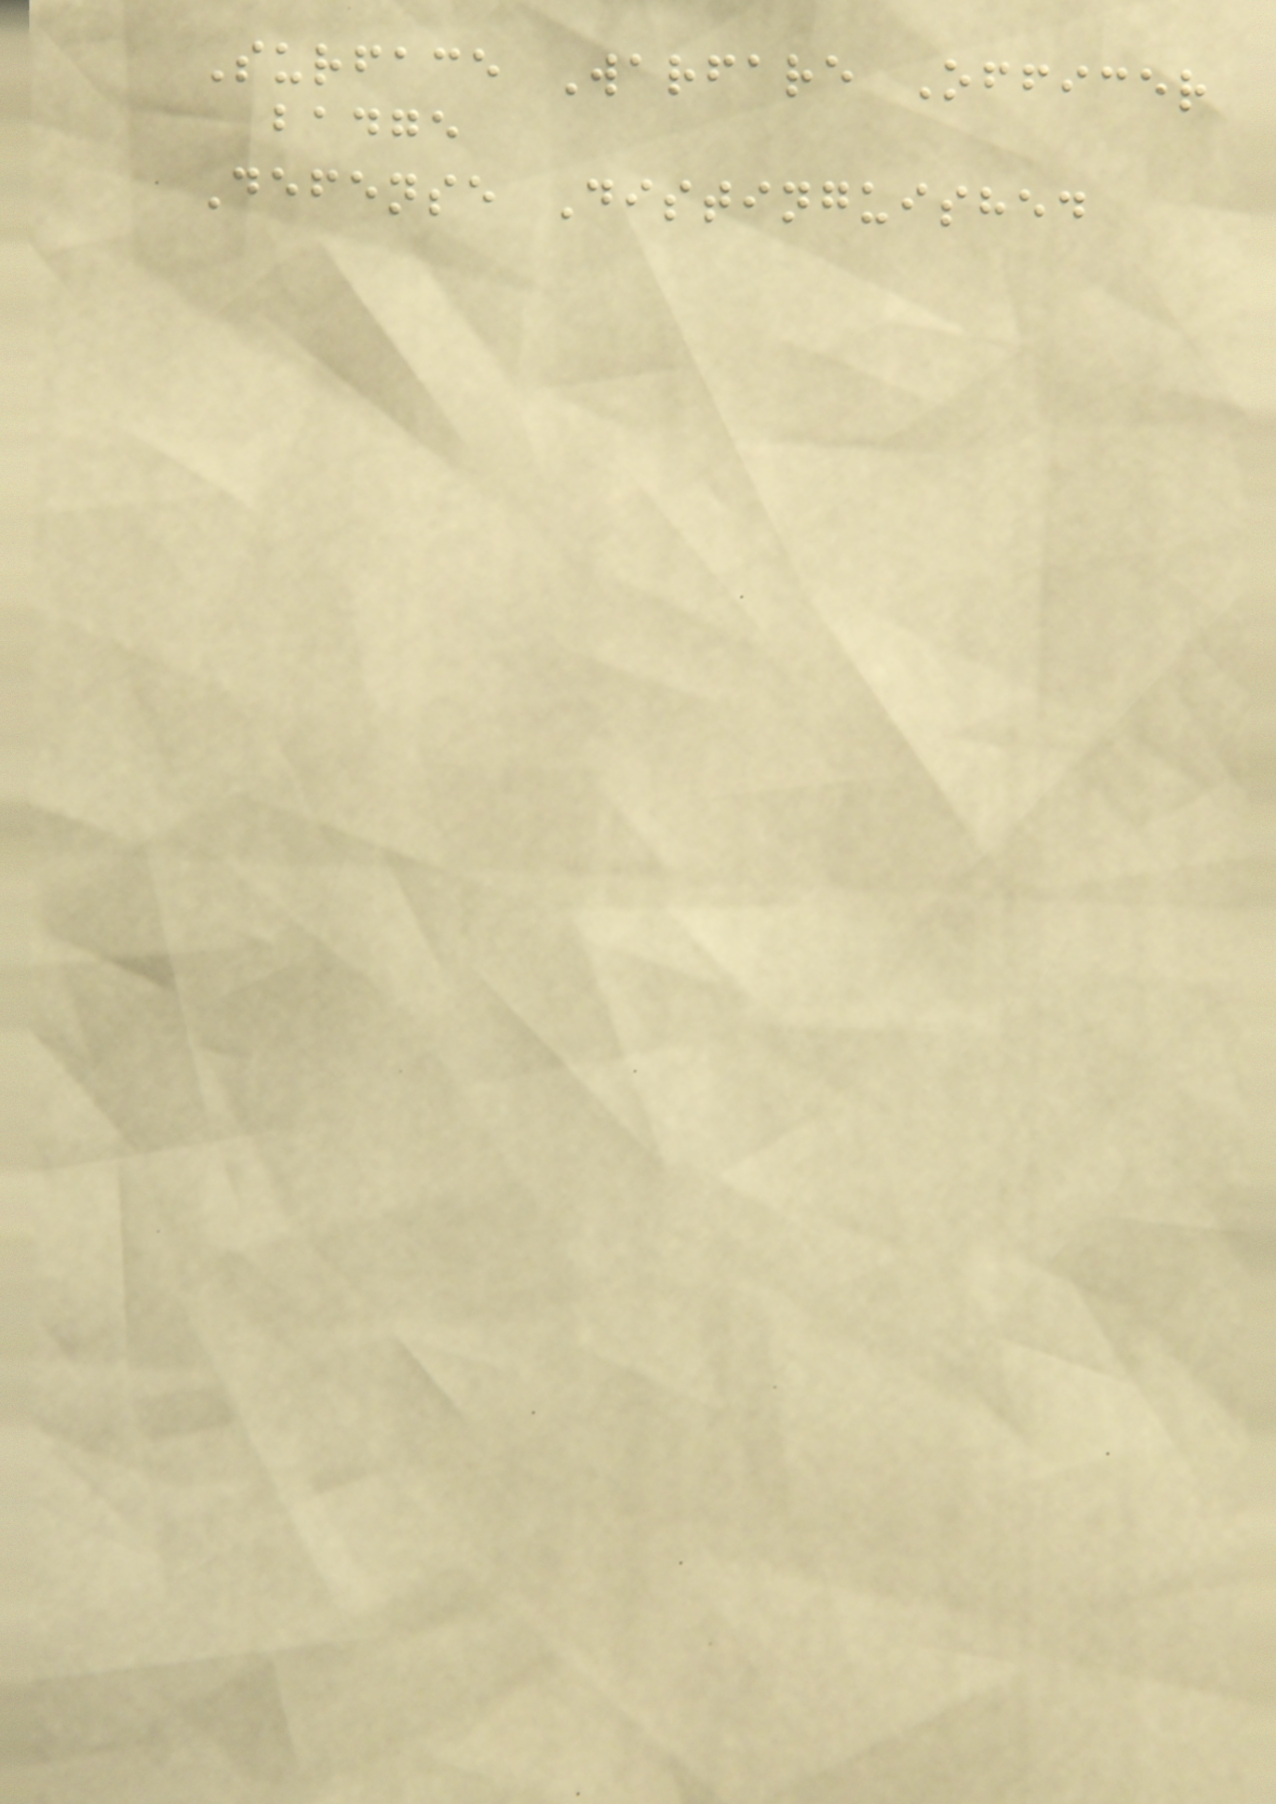Surface Warfare Officer
badge
Defense Distinguished
